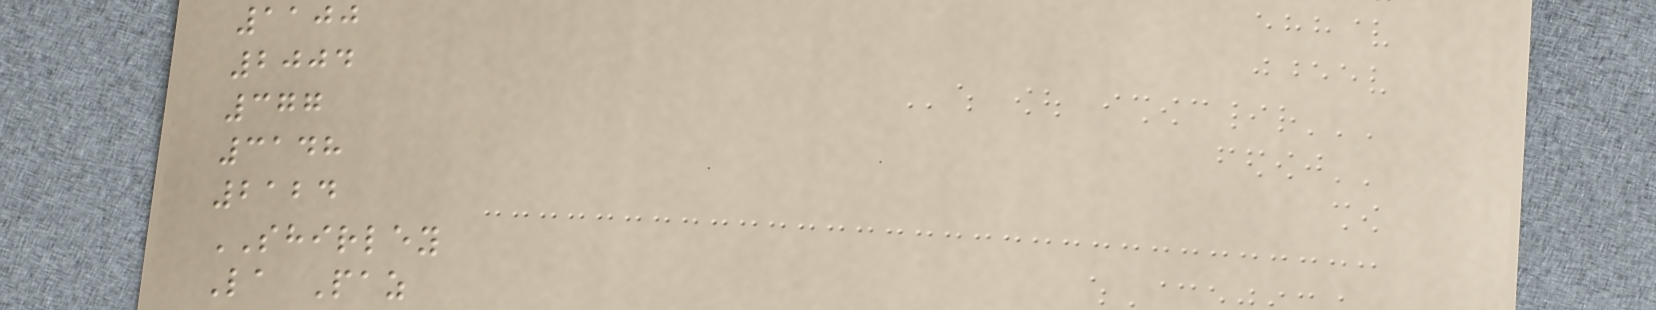1100
2004
377
3148
2124
SHIRLEY
La Paz
